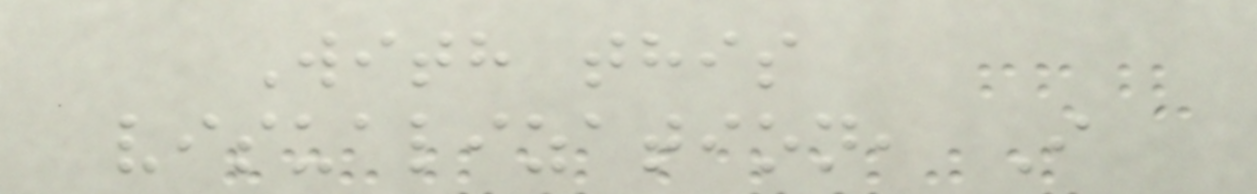With this
visualization, I
